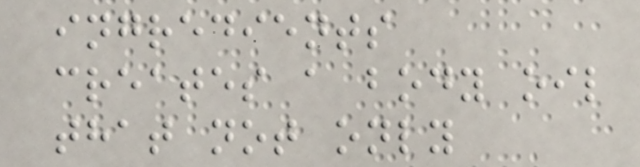ingredients
creates a body oil
that not only
